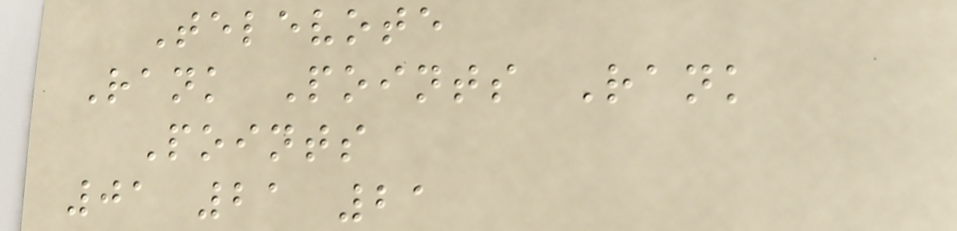Televote
Rank Points Rank
Points
01 21 21
